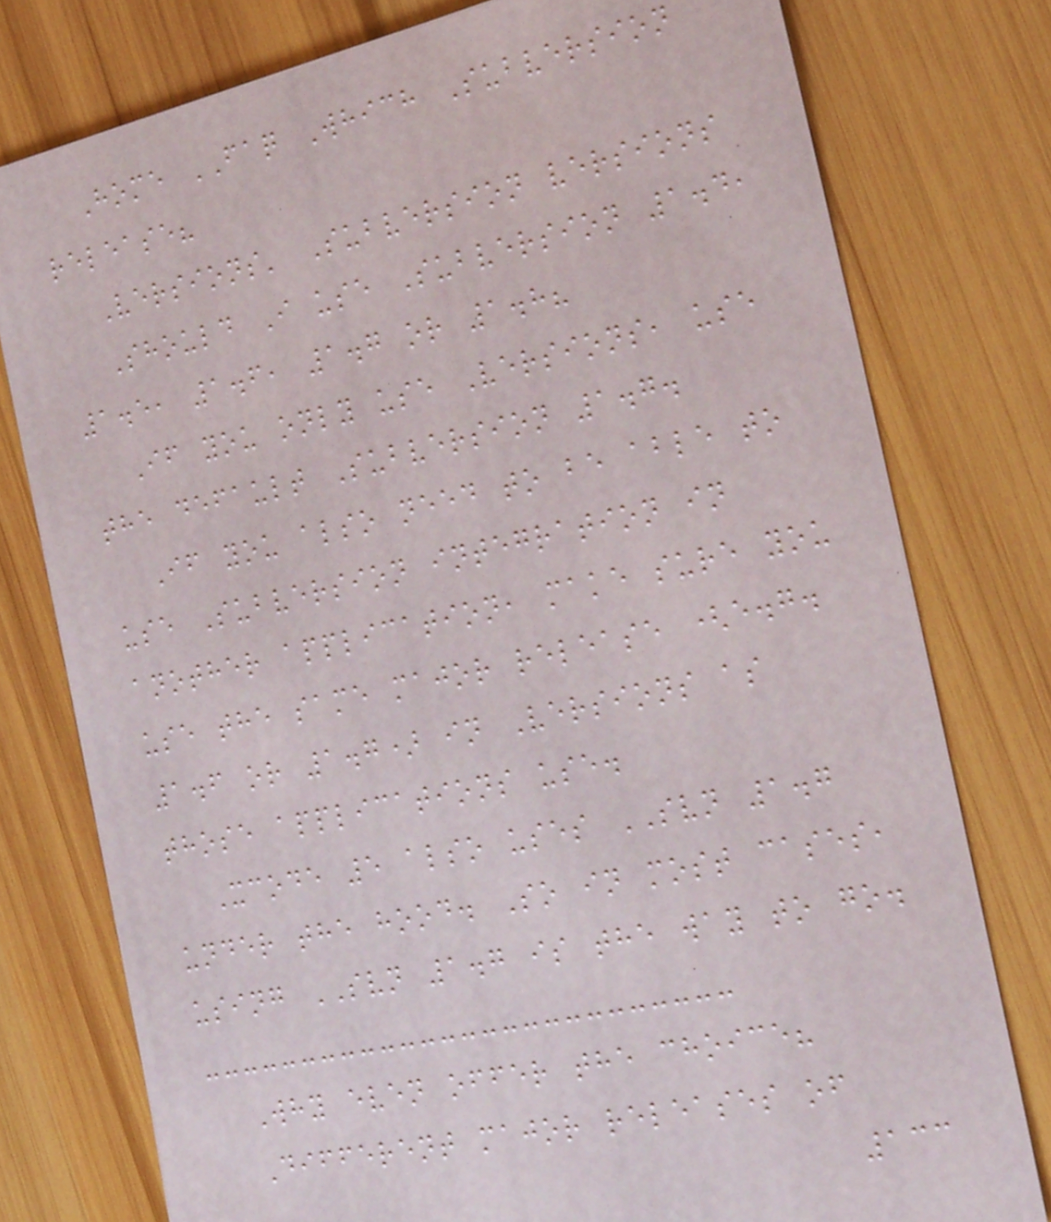Home FAQ Which Subversion
release?
Versions' Subversion versions
Should I use Subversion 1.4,
1.5, 1.6, 1.7 or 1.8?
If you only use Versions, use
the default Subversion 1.7.
If you also need to be able to
use Subversion integration in
another application, make sure you
use the same major release (e.g.
1.6 or 1.7) in Versions as
those applications use.
Xcode 5 also uses SVN 1.7
under the hood. So in most cases,
using SVN 1.7 is the way to go.
Why even offer the choice?
Different major releases of
133
